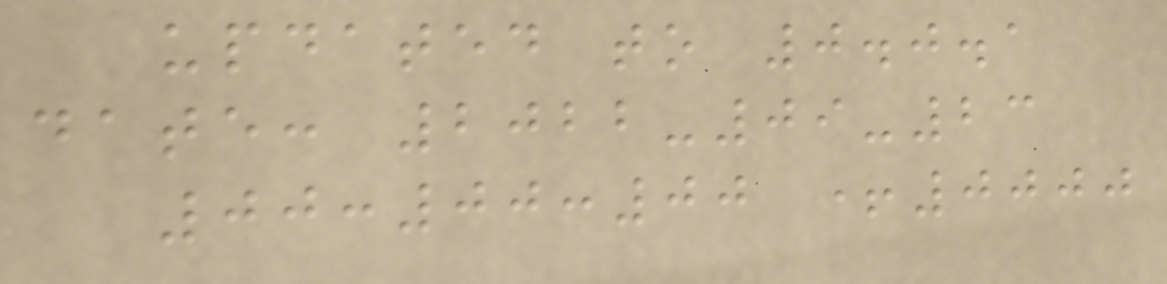updated to 0.0.1
date: 2022-09-23
00:00:00 +0000
